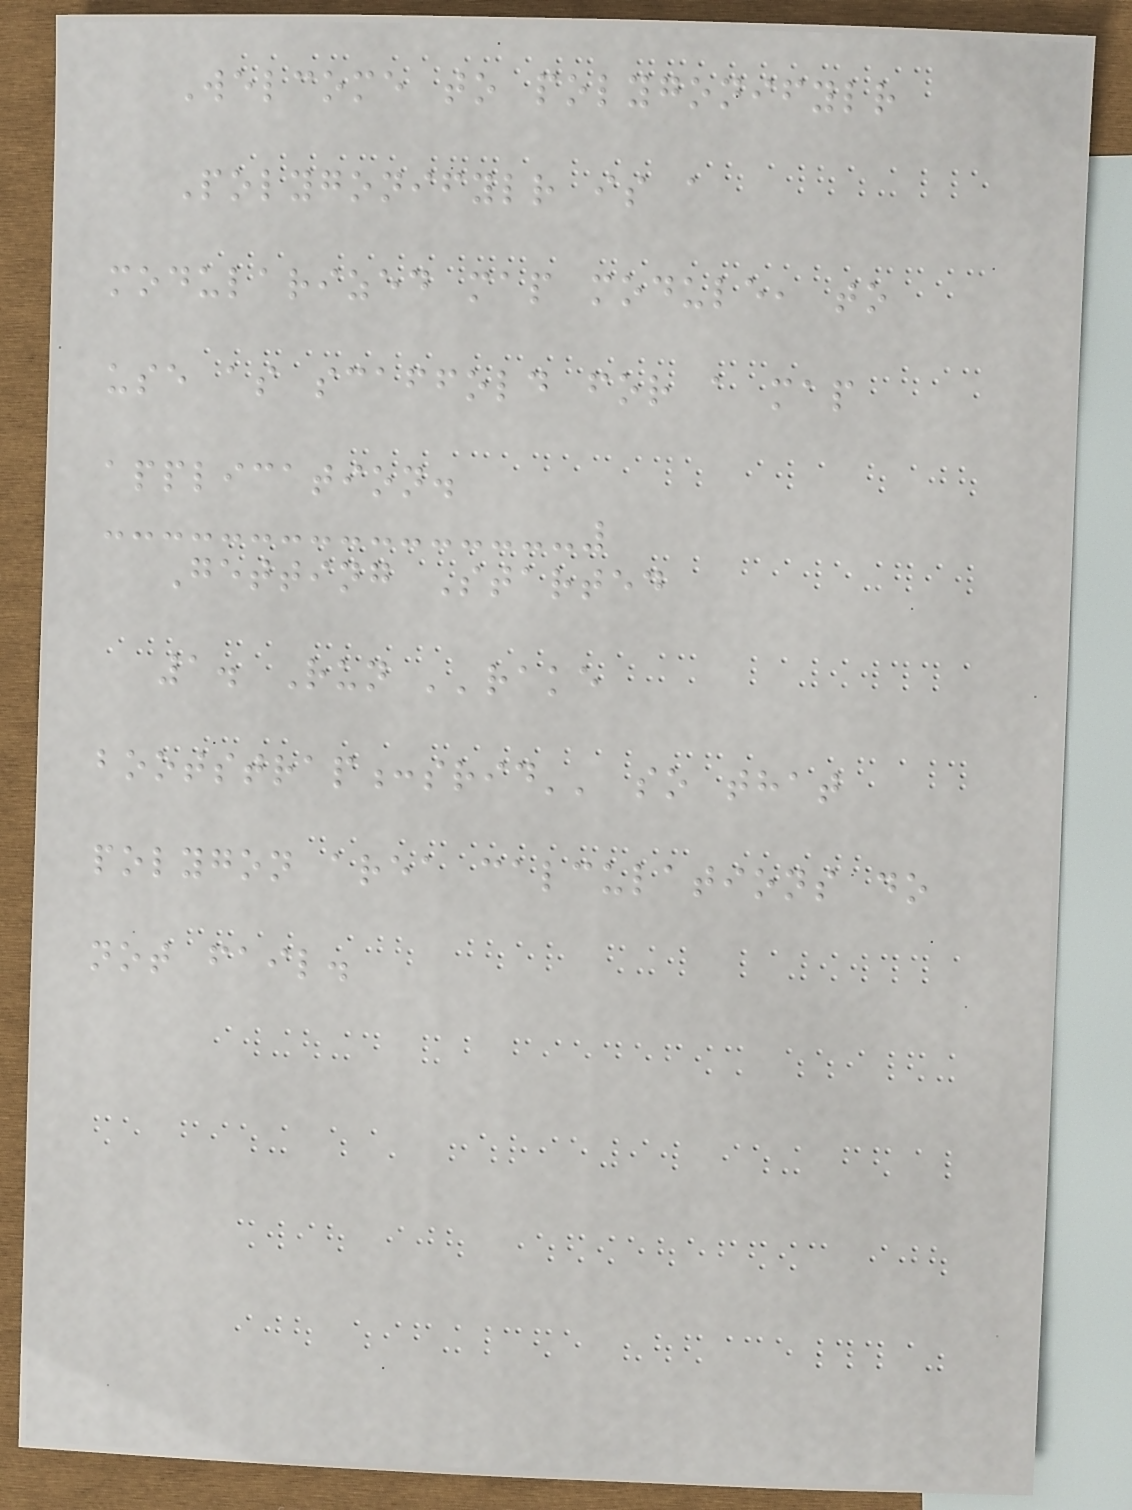Welcome to polygonifylr
Polygonifylr is a
modularized map module, to
use as scaffold for a map
application.
Getting Started
1. Run ''rake
bootstrap:srid'' so that
polygon area calculations do
not fail.
